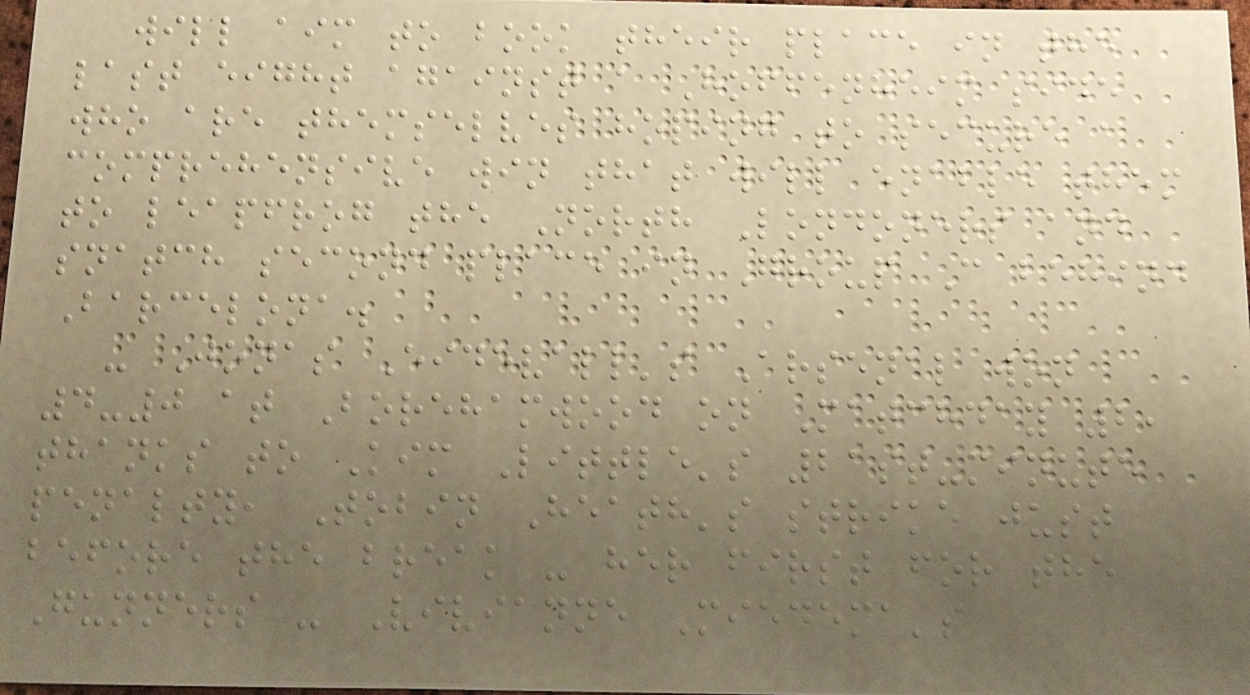will aim to book their place in the
last eight against a Hoffenheim side
who are themselves hoping to secure a
comprehensive win that will enable them
to leapfrog the North Londoners and
snatch second place in Group C behind
Barcelona.
- Jonas Eidevall's Arsenal won
4-0 at Borehamwood on Matchday 2,
thanks to Kim Little's 21st-minute
penalty, Tobin Heath's strike just
before the break - her first for the
Gunners - Vivianne Miedema's
